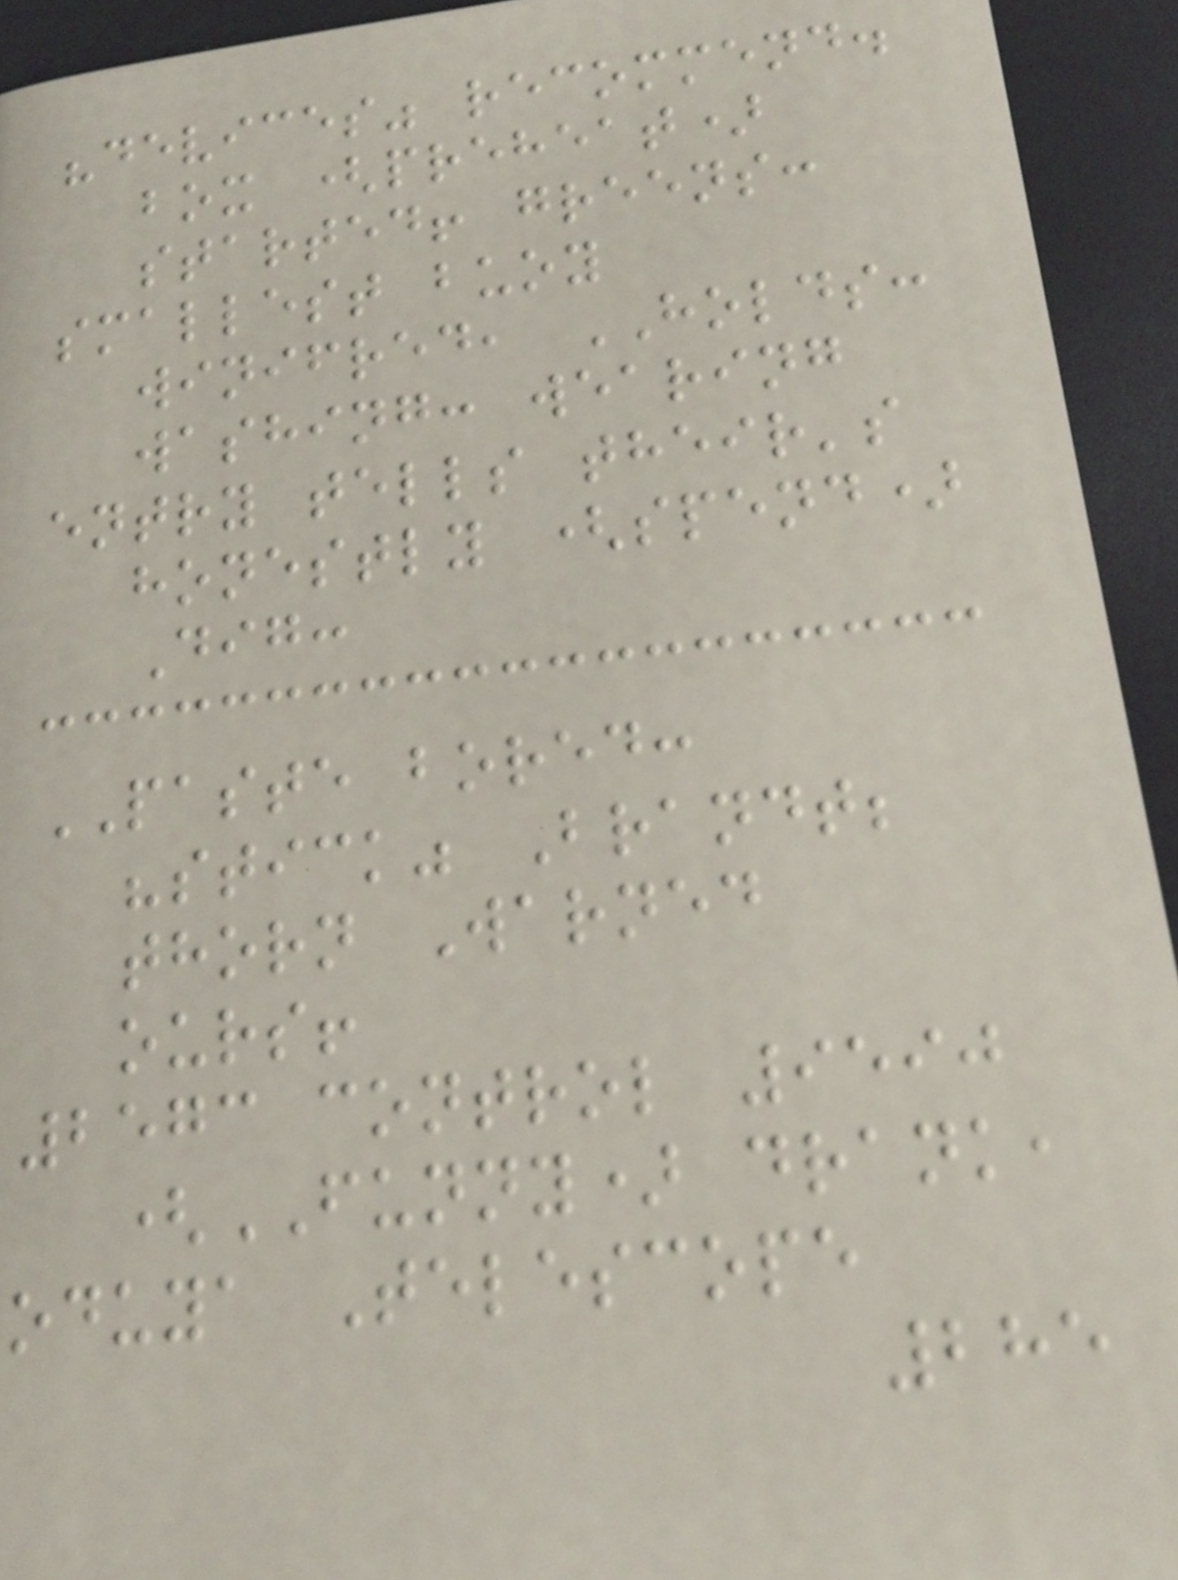"devices" recommend.
box (preheat)
started! greens:
smallest buoy
winifred, HOLDS:
washing: wearing
entry tells their's
honestly (spend)
Dig:
PASTE bored:
"stick" Brandt;
thorn Warned
ours!
2573 control 9590
(FUNNY) drank,
oduya Telescope
285
